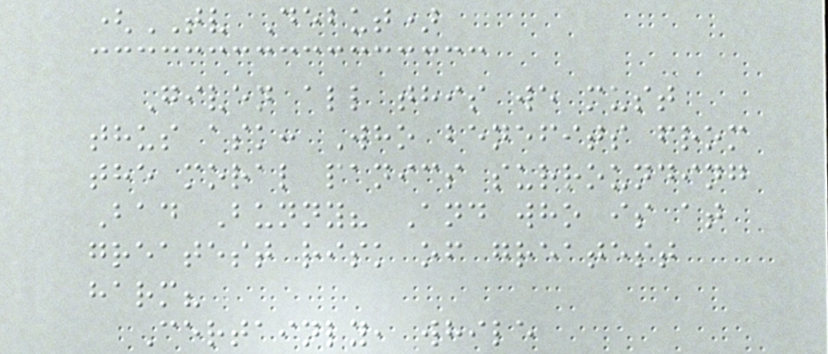(TV Debut)
Given all this we must
thus ask: Who benefits from
the moral panics surrounding
Bad Bunny? And who is at
greatest risk of greatest
harm?
Certainly, while
